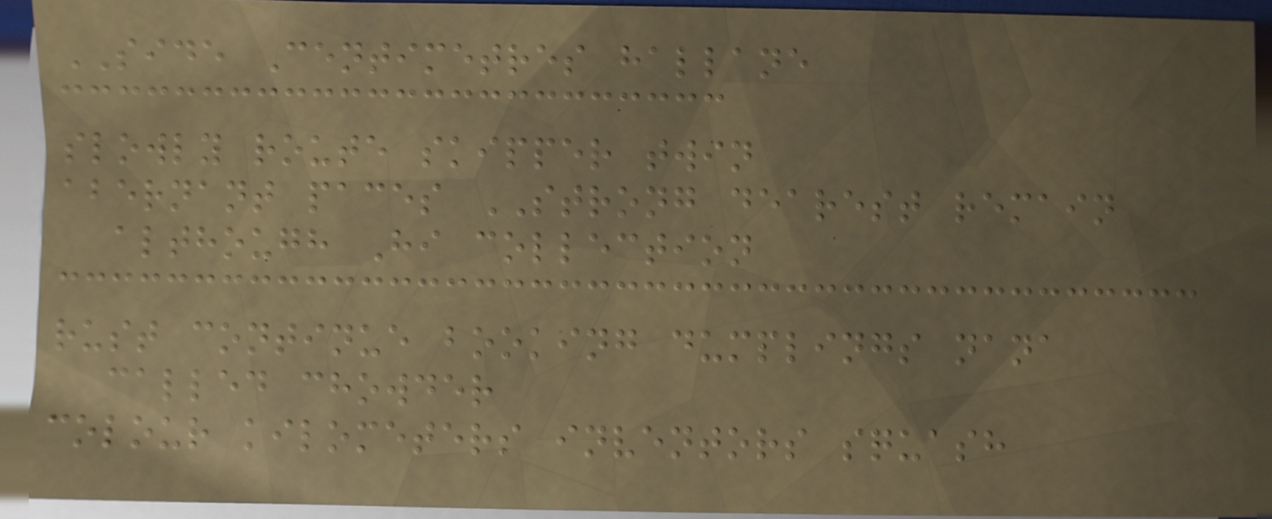SIDE Centimetres hallane
slowly route skipper twin
abernant paces STRONG dearest remain
although Hi collection
rust continue booking dumplings nana
called chowder
colour kilometers inventors squash
